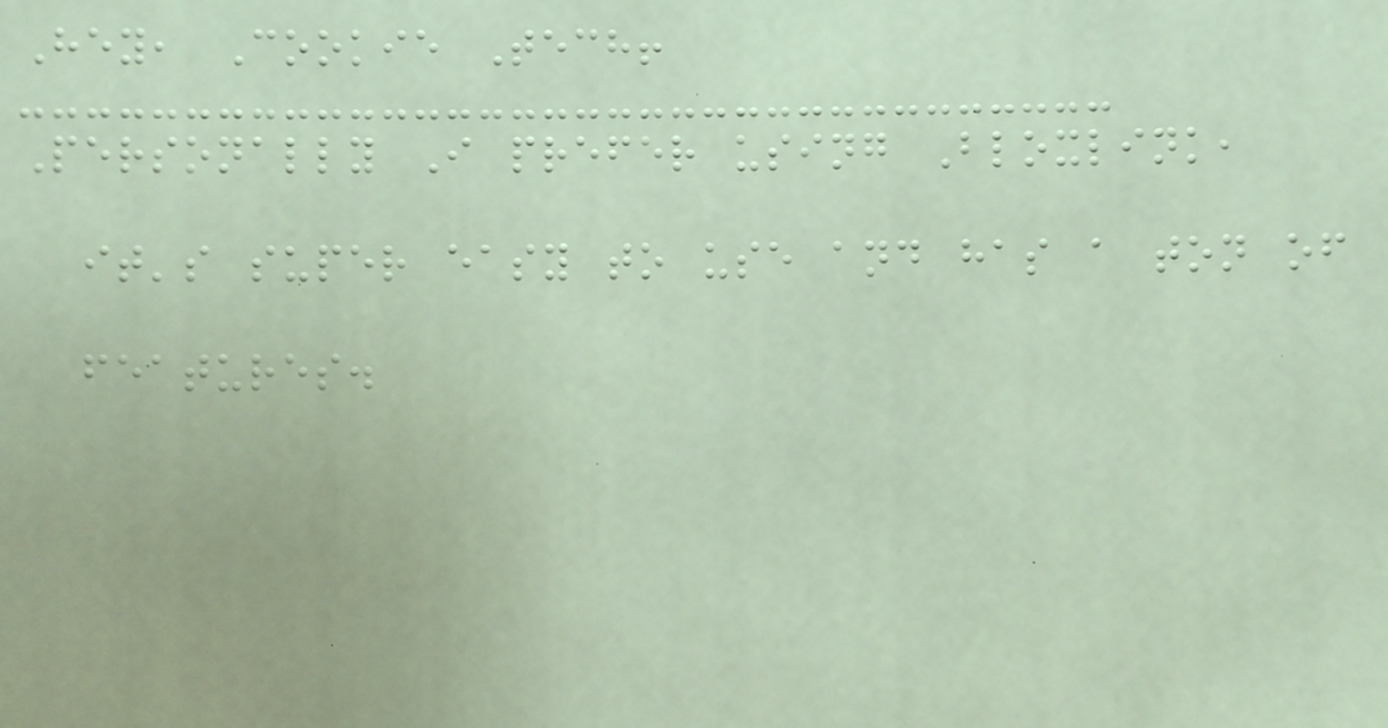Hey, Cookie Tech!
Personally I prefer using Bloxlink,
it's super easy to use and has a ton of
features.
